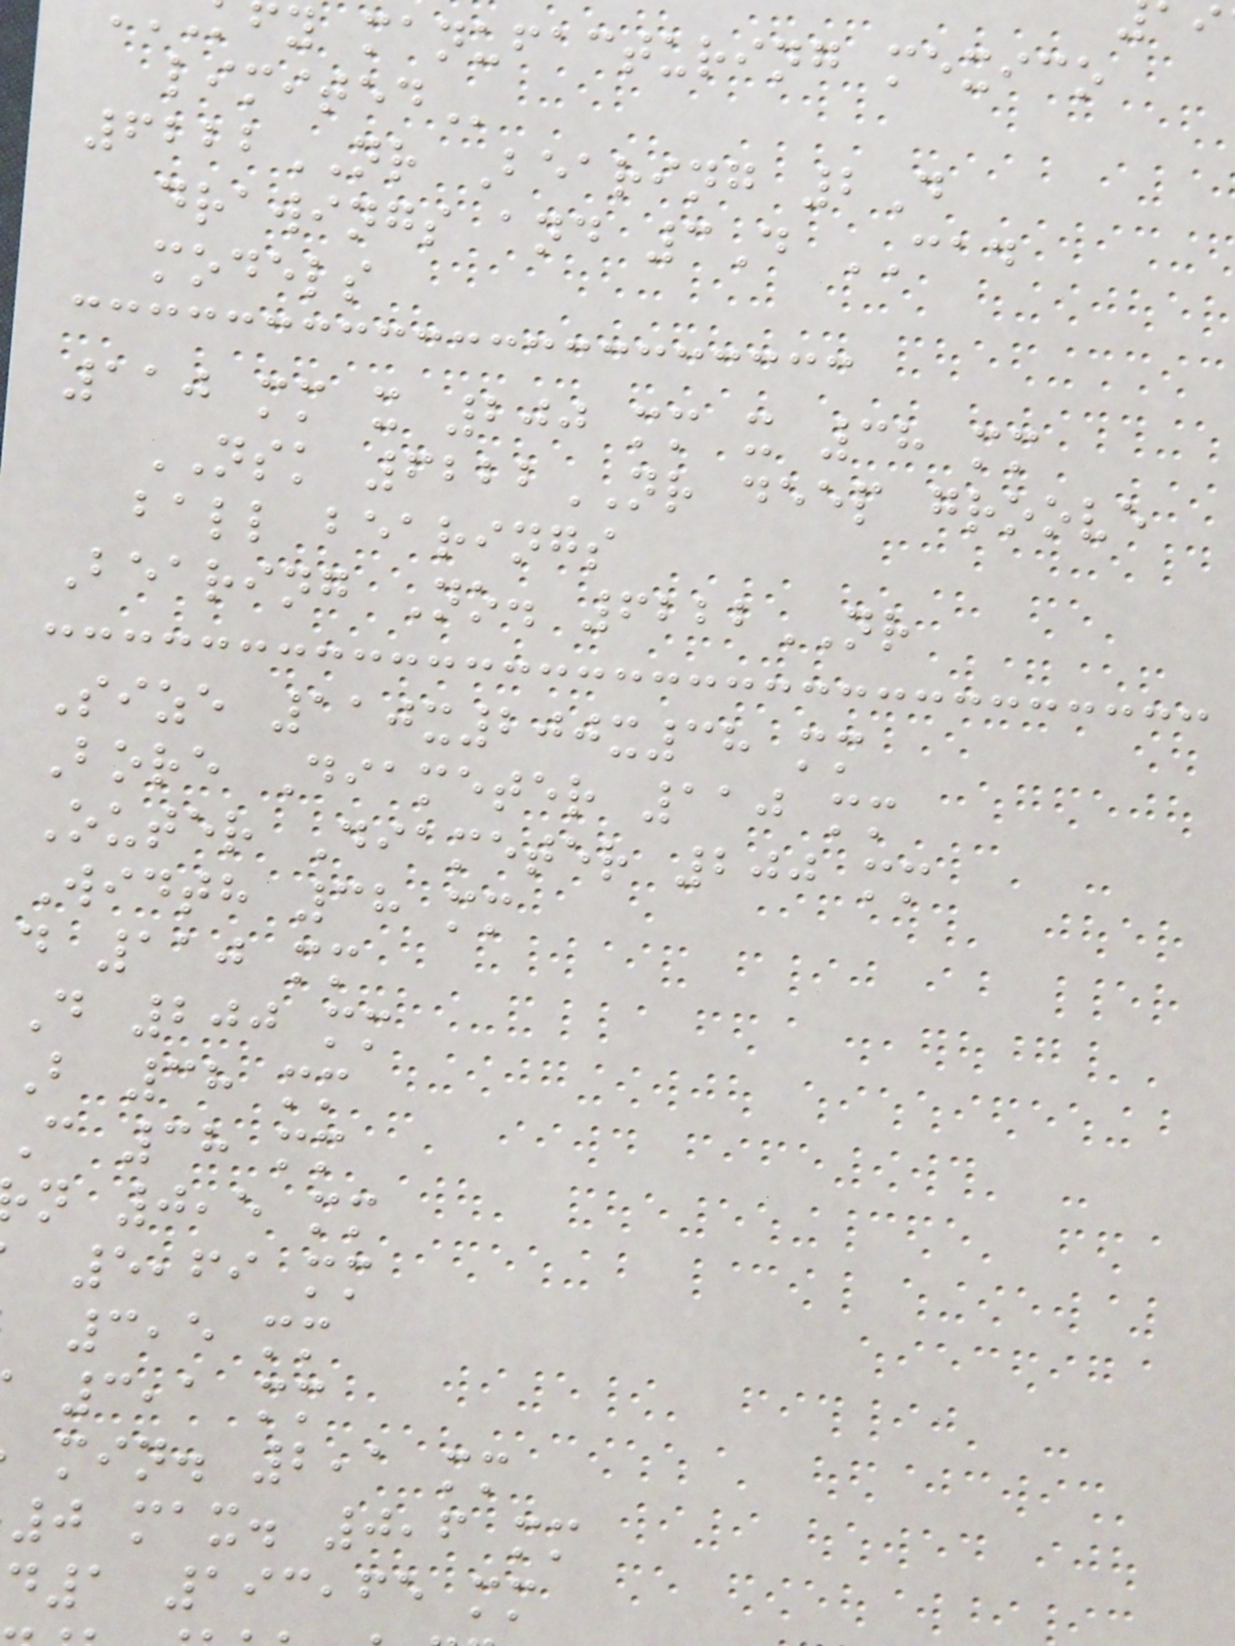y manufacturing mexico
6222NR Bearing 2D
drawings and 3D CAD
models
110 mm x 200 mm x 38 mm
NSK 6222NR deep groove
ball bearings
Bearing No. 6222NR
Size 110x200x38 mm
Bore Diameter 110 mm
Outer Diameter 200 mm
Width 38 mm
d 110 mm
D 200 mm
B 38 mm
C 38 mm
n 0,5 mm
5,69 mm
3,5 mm
3,1 mm
min. 2,1 mm
0 max. 0,6 mm
d1 193,65 mm
